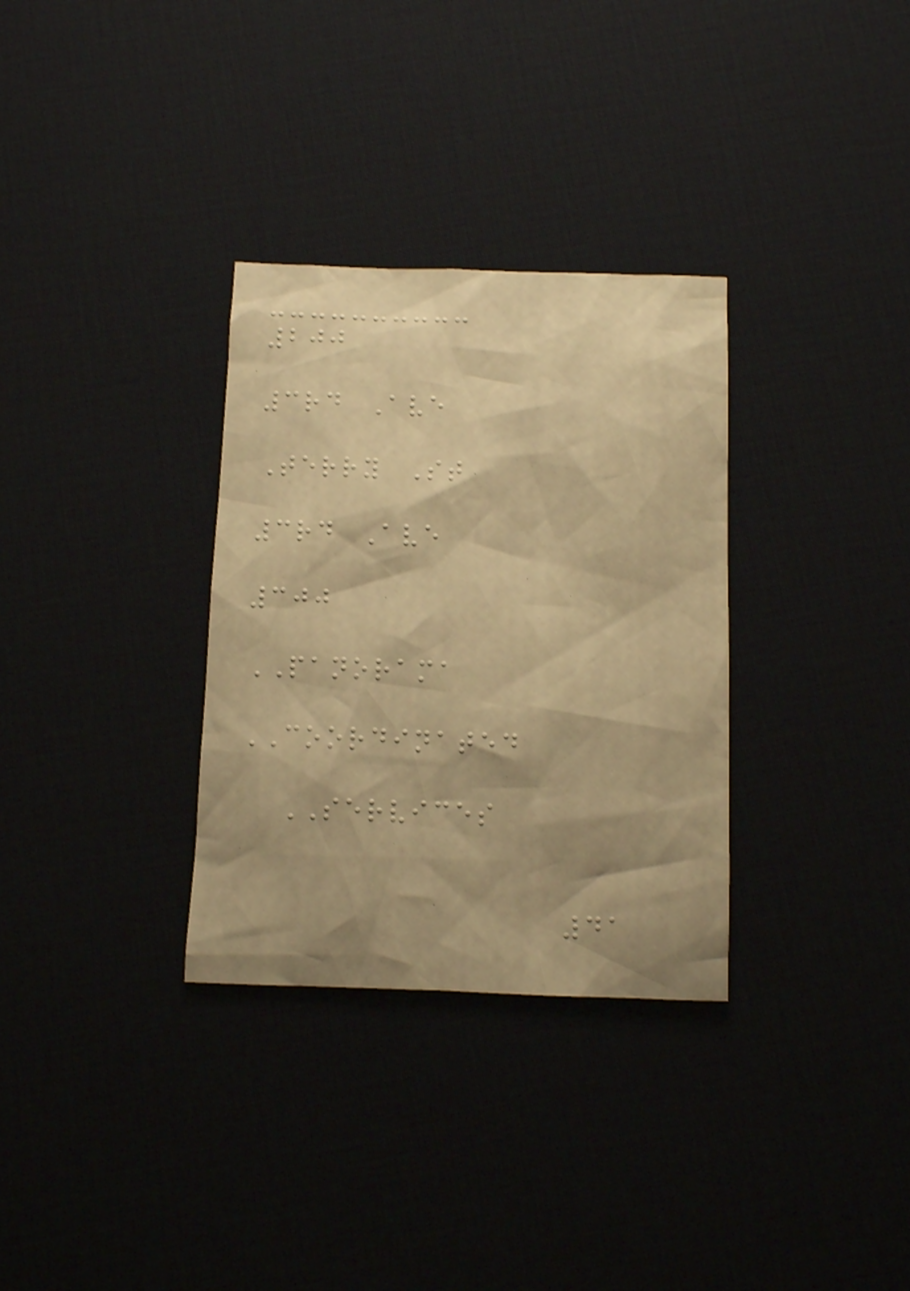200
3rd Ave
Terry St
3rd Ave
300
PANORAMA
COORDINATED
SERVICES
41
